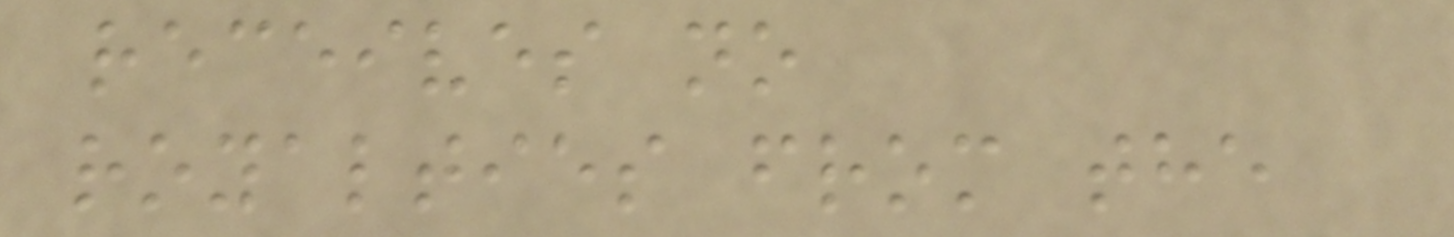receives no
royalties from the
